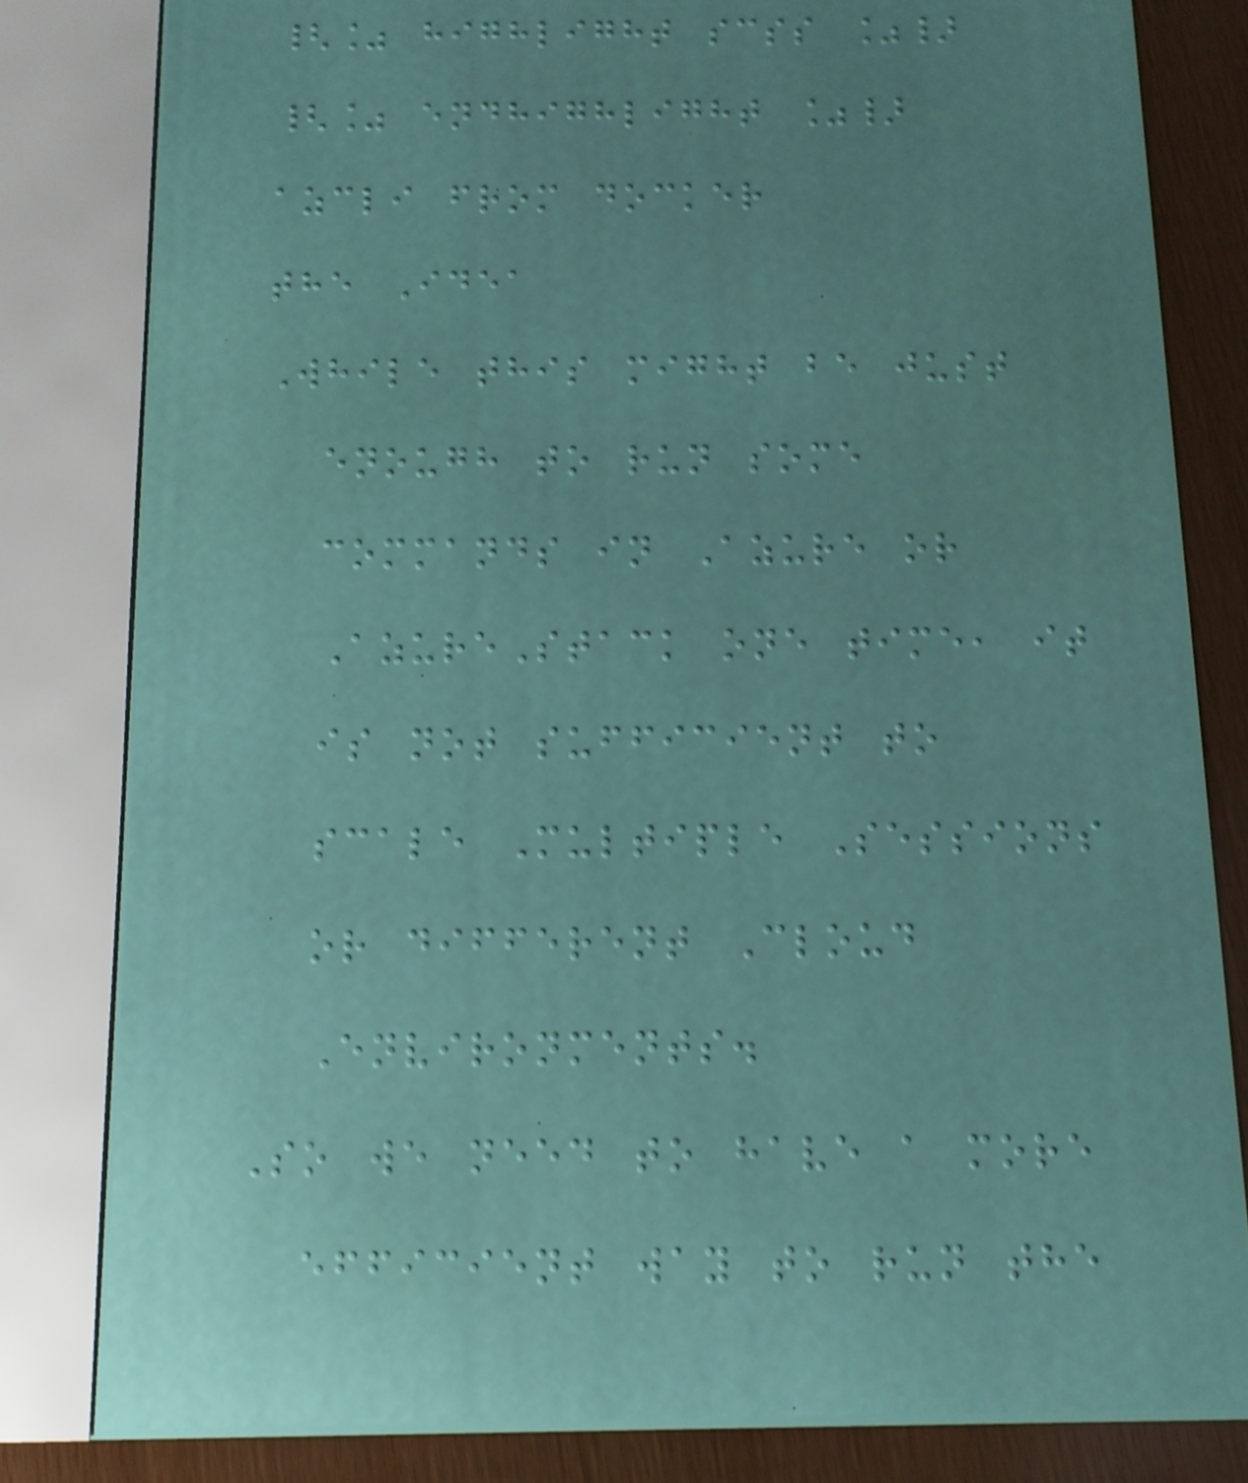{% highlight scss %}
{% endhighlight %}
azcli from docker
the Idea
While this might be just
enough to run some
commands in Azure or
AzureStack one time, it
is not sufficient to
scale Multiple Sessions
or different Cloud
Environments.
So we need to have a more
efficient way to run the
